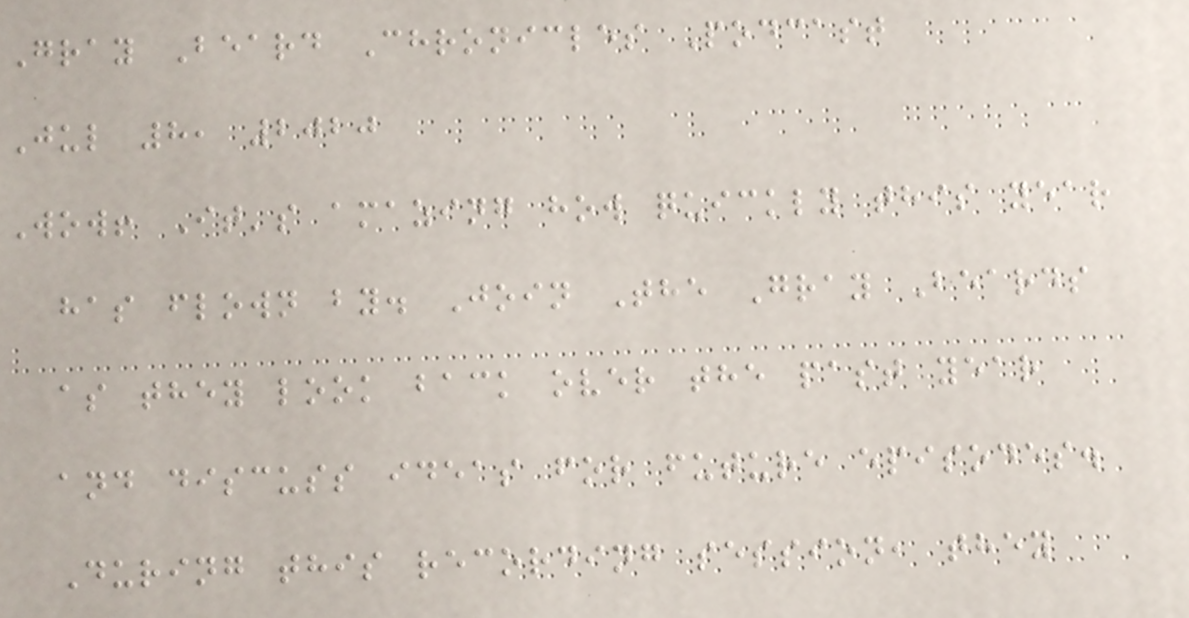Gray Beard Chronicles Podcast
Jul 8, 2020
Wow! It's amazing how quickly this year
has flown by. Join The Gray Beards
as they look back over the past year
and discuss ideas for future episodes.
During this recording session, they
